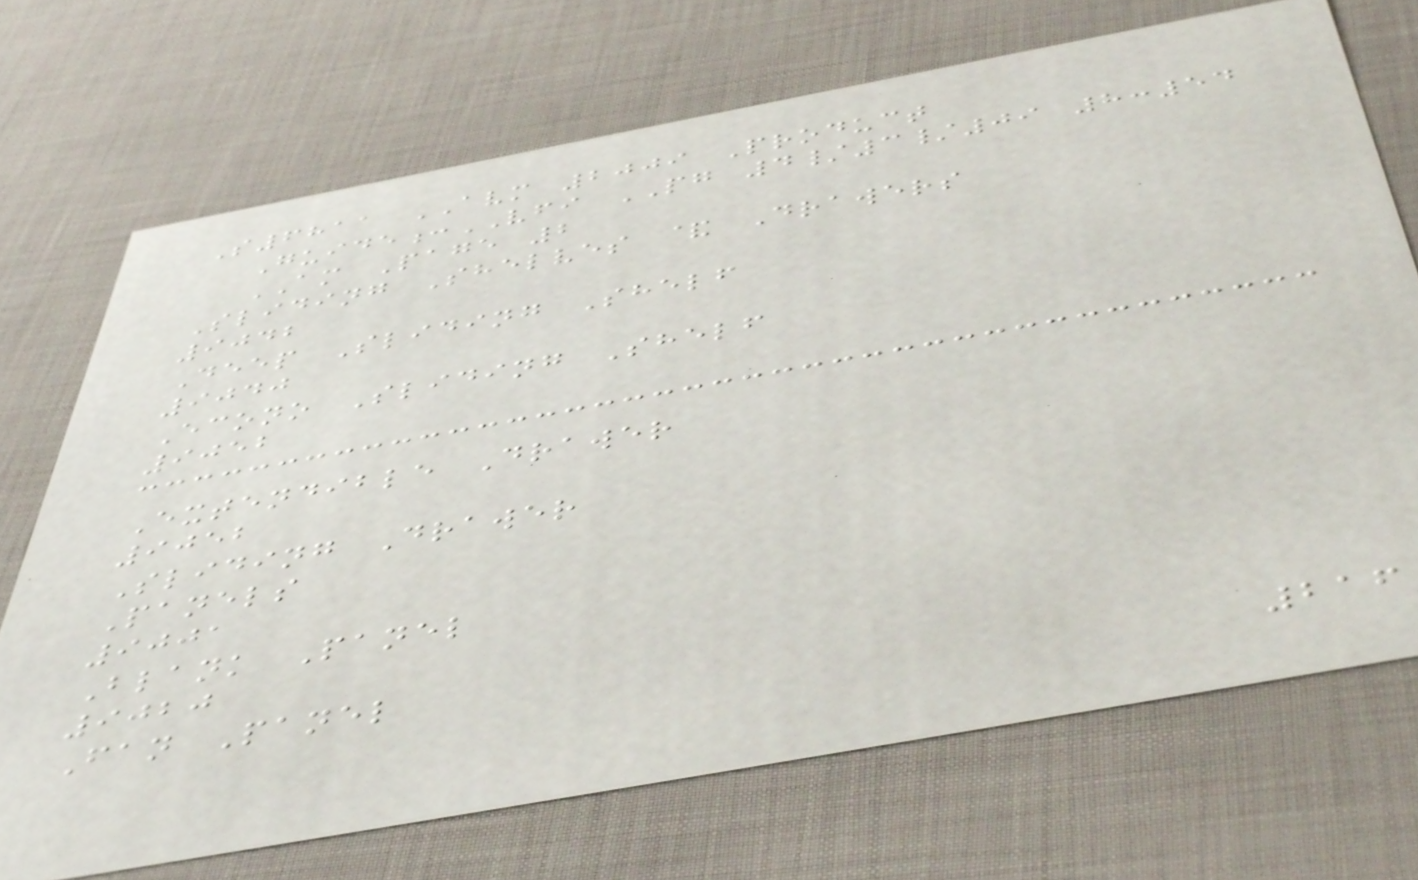S6811 AVM 2009 Product
Guide:VFI PG 4/3/09 8:54
AM Page 2
Sliding Shelves & Drawers
9042
Deep Sliding Shelf
9040
Econo Sliding Shelf
9052
Extendible Drawer
9052
Sliding Drawer
Panels
9001
Blank Panel
9020
Fan Panel
216
